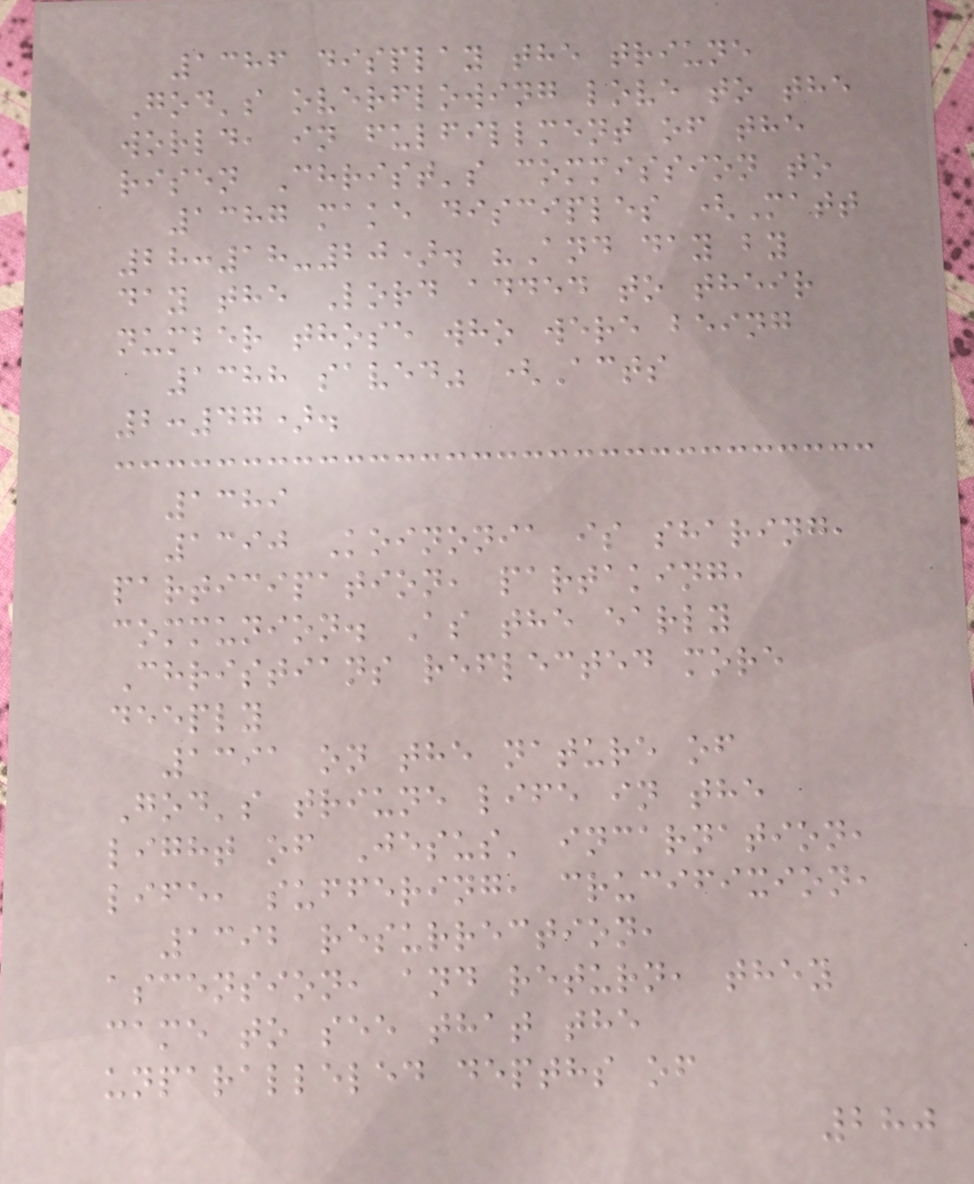1386 display the triune
God's overflowing love to the
world, in fulfillment of the
risen Christ's commission to
1387 make disciples (Matt
28:18-20). "And day by
day the Lord added to their
number those who were being
1388 saved" (Acts
2:47).
1389
1390 Koinonia is sharing,
participation, partaking,
communion. As the early
Christians reflected more
deeply
1391 on the nature of
God's triune life in the
light of Jesus' incarnation,
life, suffering, crucifixion,
1392 resurrection,
ascension, and return, they
came to see that the
unparalleled depths of
280
